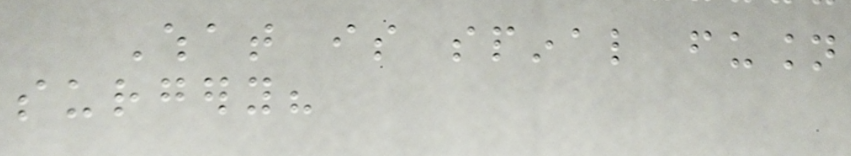What is spinal fusion
surgery?
